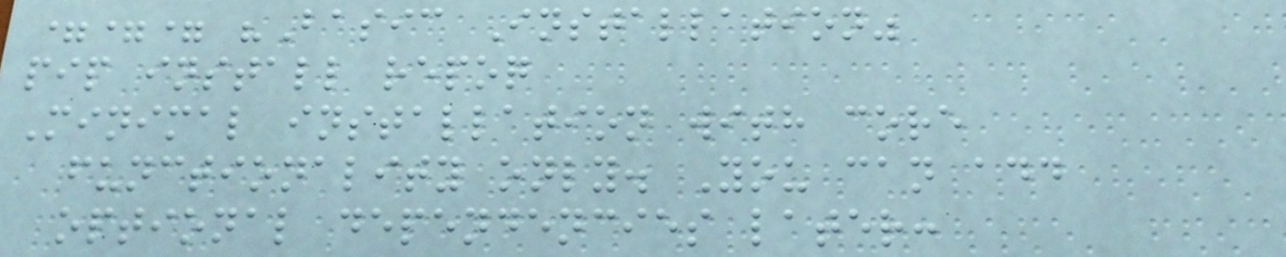=== "Basic Installation"
pip install repoq
Minimal installation with core
functionality only. You can add
optional dependencies later:
